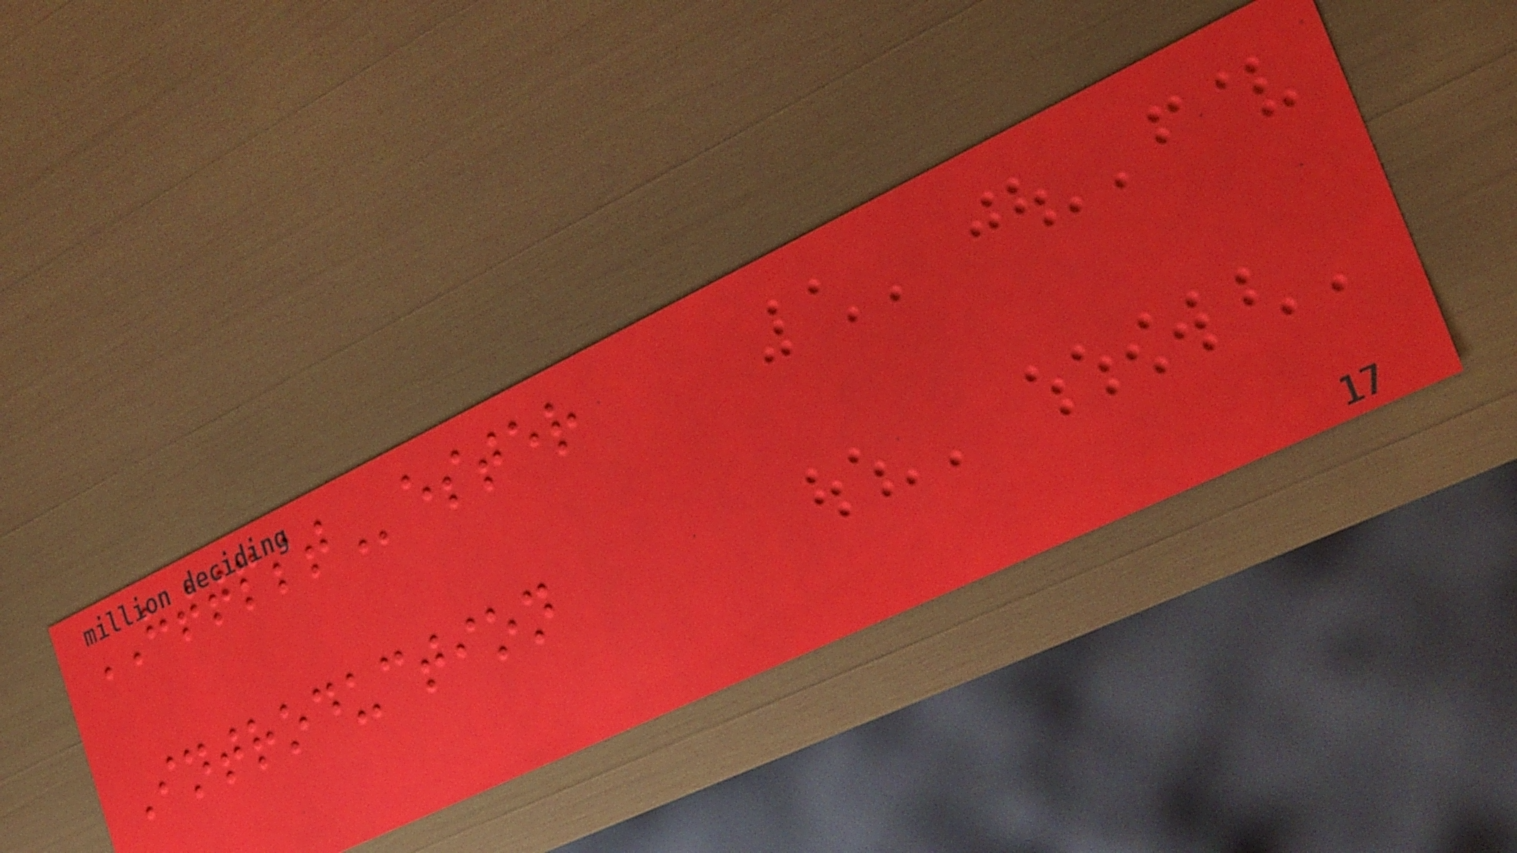HTTPSTester
Introduction
